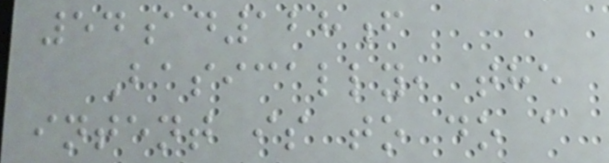54ad128f
Basically, the
intent is to do a
